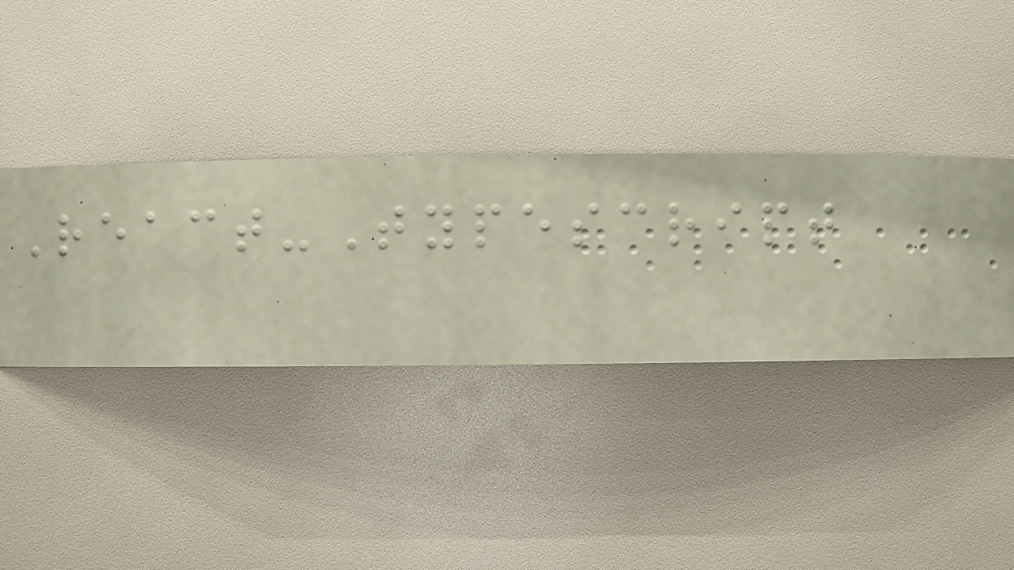React-Typescript
